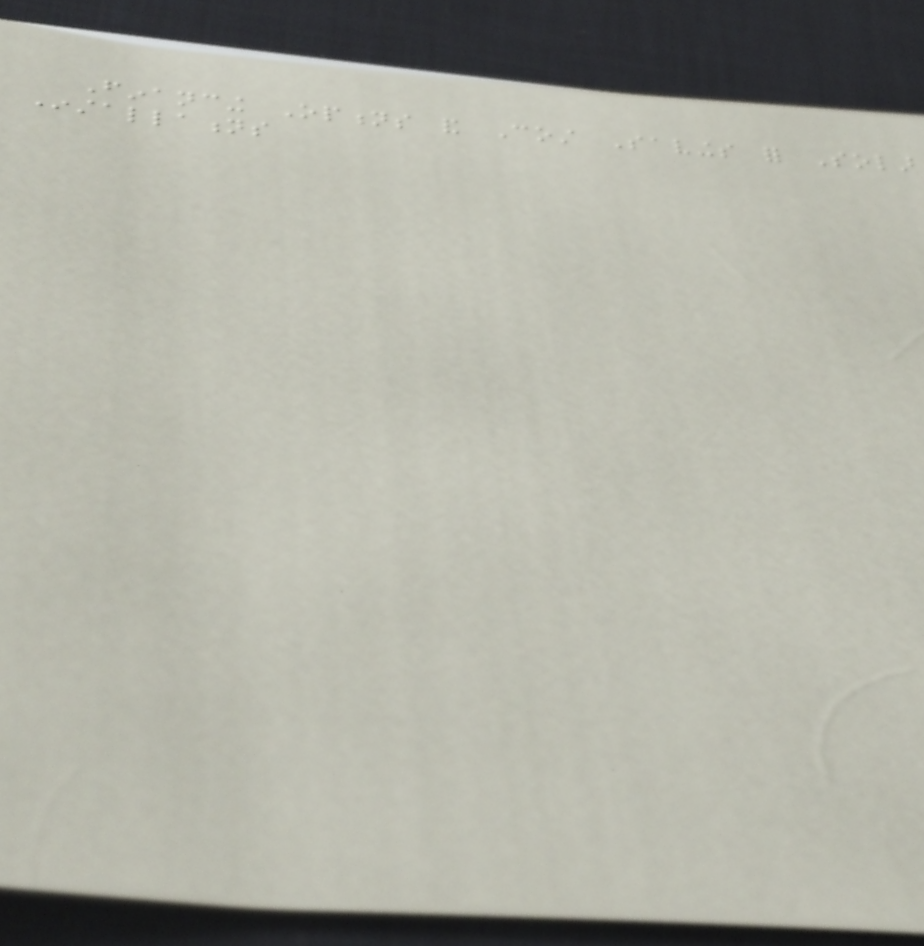Financing Options and Cost Savings for Solar
Installations
